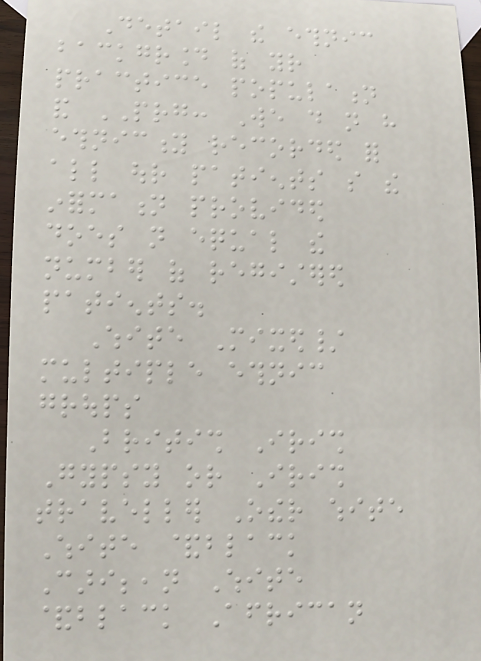Detail the ethnic
background of your
practice population
and PRG: We do not have
ethnicity recorded for
all our patients so the
information provided
does not equal the
number of registered
patients.
White Mixed/
multiple ethnic
groups
British Irish
Gypsy or Irish
traveller Other white
White &black
Caribbean White
&black African
